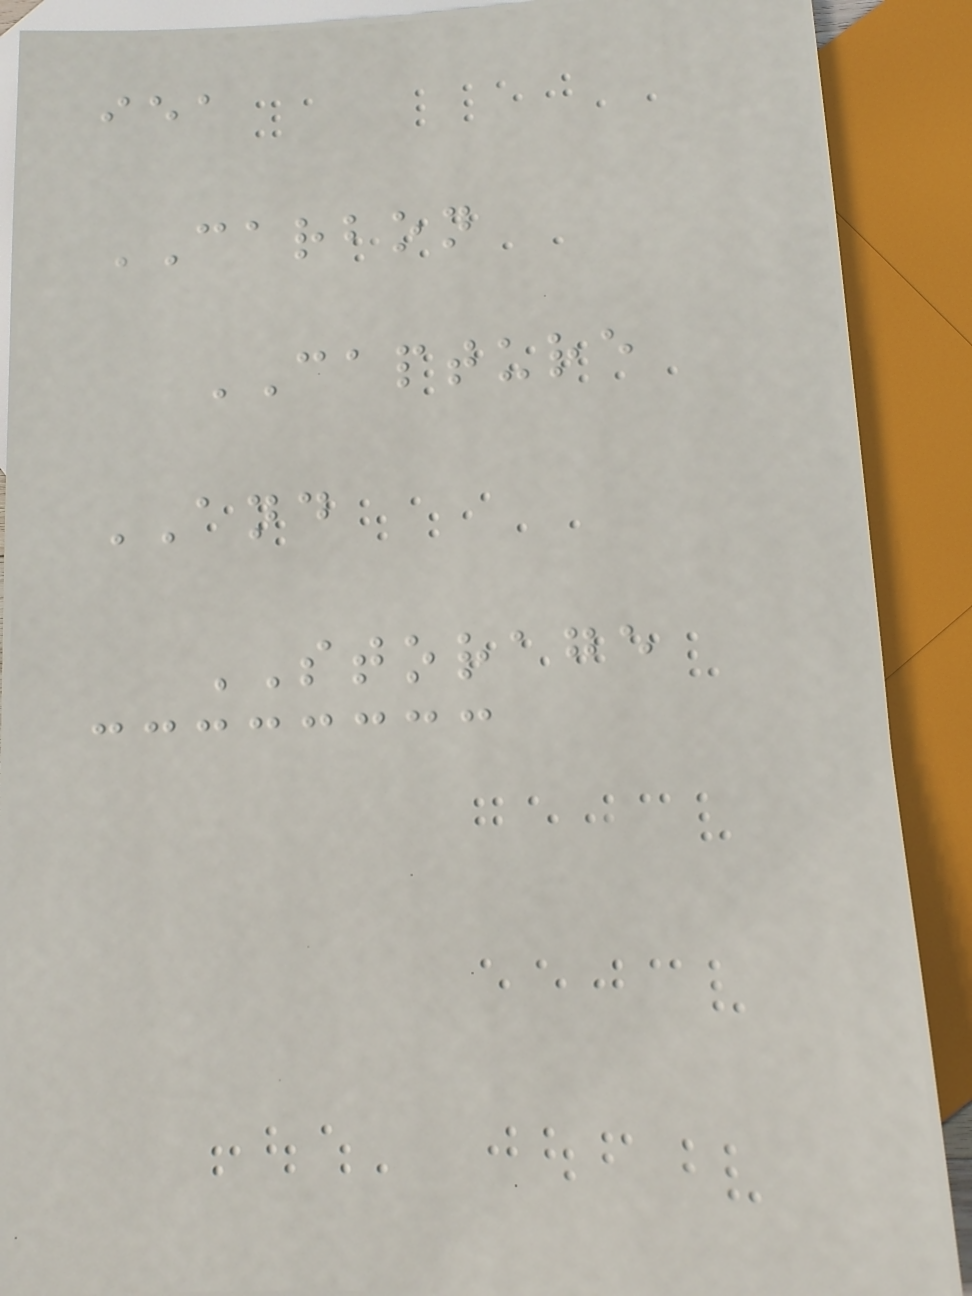iea
CARBON
CAPTURE
AND
STORAGE
